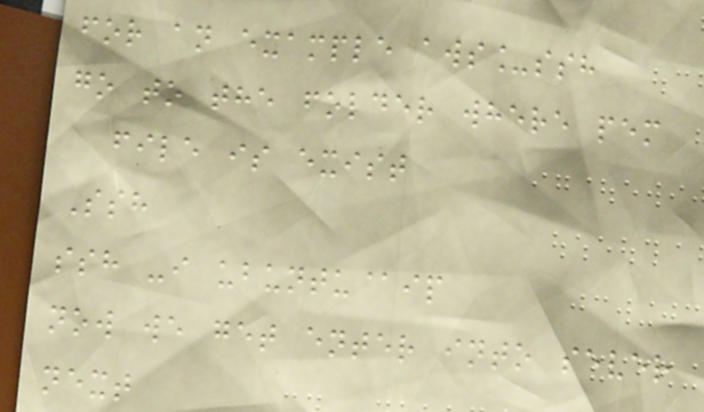for an example aws_ssh
go to the folder where pem
file is exist
Ssh
ssh -i ubuntu@ip
now we get enter into sever
next
